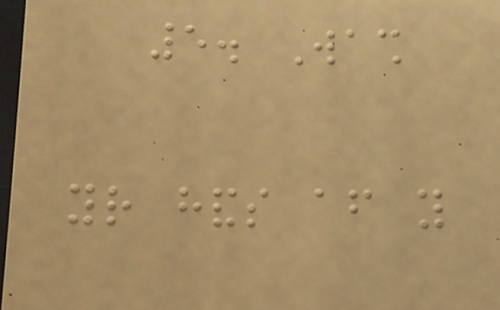5. Wash
your hands after you
